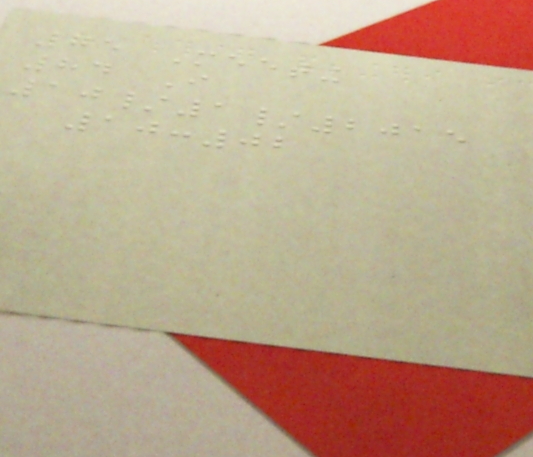75 Meeting
84 I
10/1/2015
10:02
